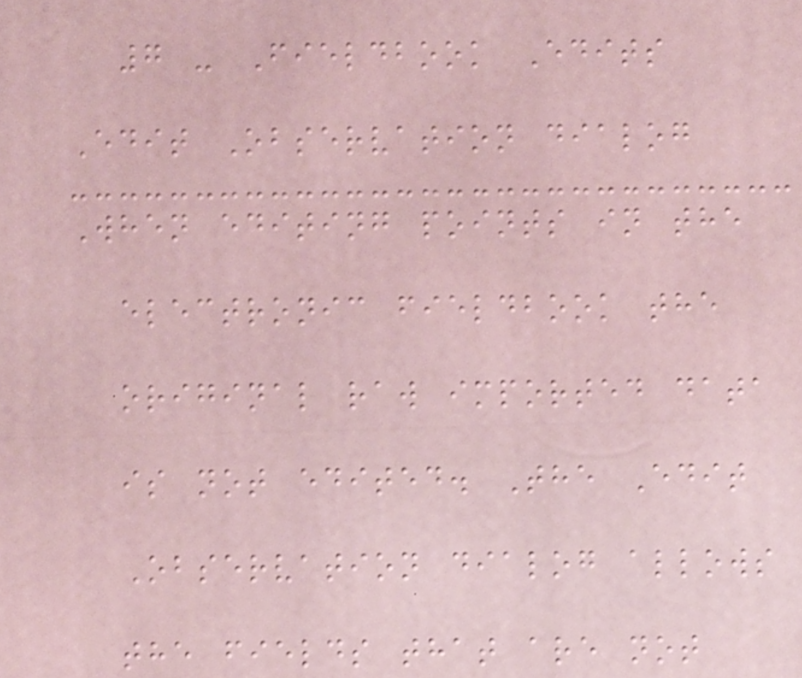7 - Fieldbook Edits
Edit Observation dialog
When editing points in the
electronic fieldbook the
original raw imported data
is not edited. The Edit
Observation dialog allows
the fields that are not
